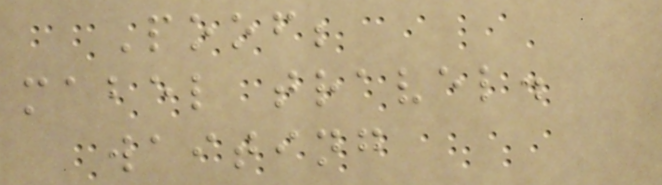Poof;
mabel travel.
waiting
